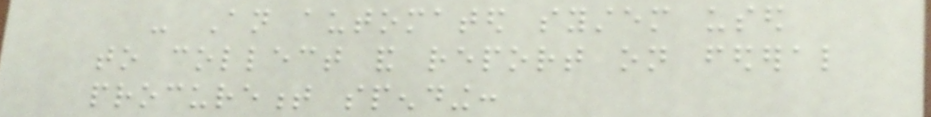- An automated system used
to collect and report on federal
procurement spending:
